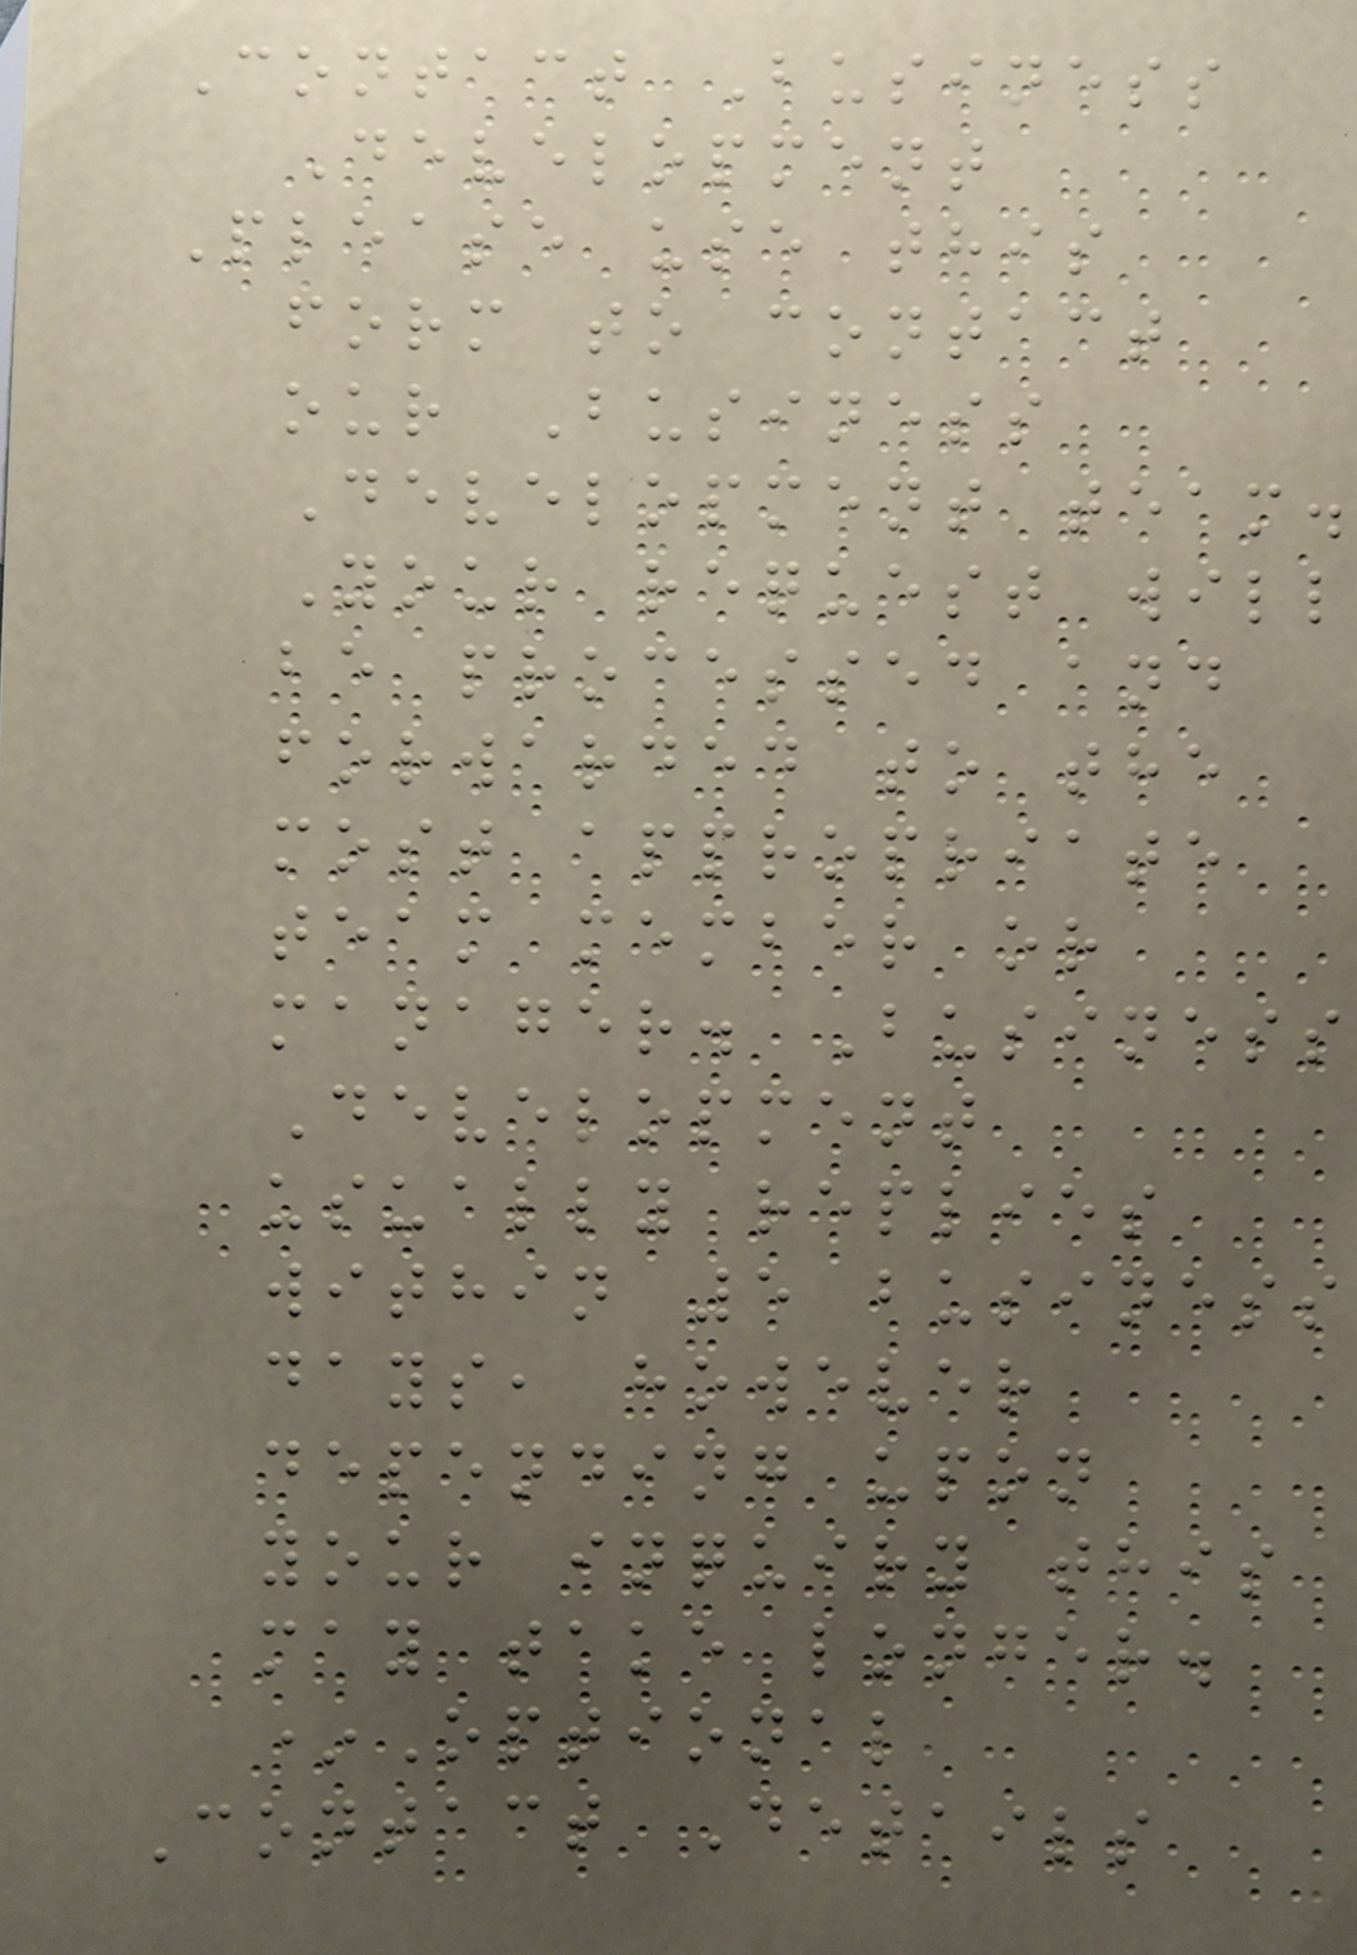Contact Business
Development
Please use this
form to contact
our Business
Development team.
Your request will
be processed and
forwarded to the
most appropriate
team member or
manager. Business
Development
usually replies
within 5 business
days, however
depending upon
your inquiry this
may take longer.
*Optional
Contact Details
